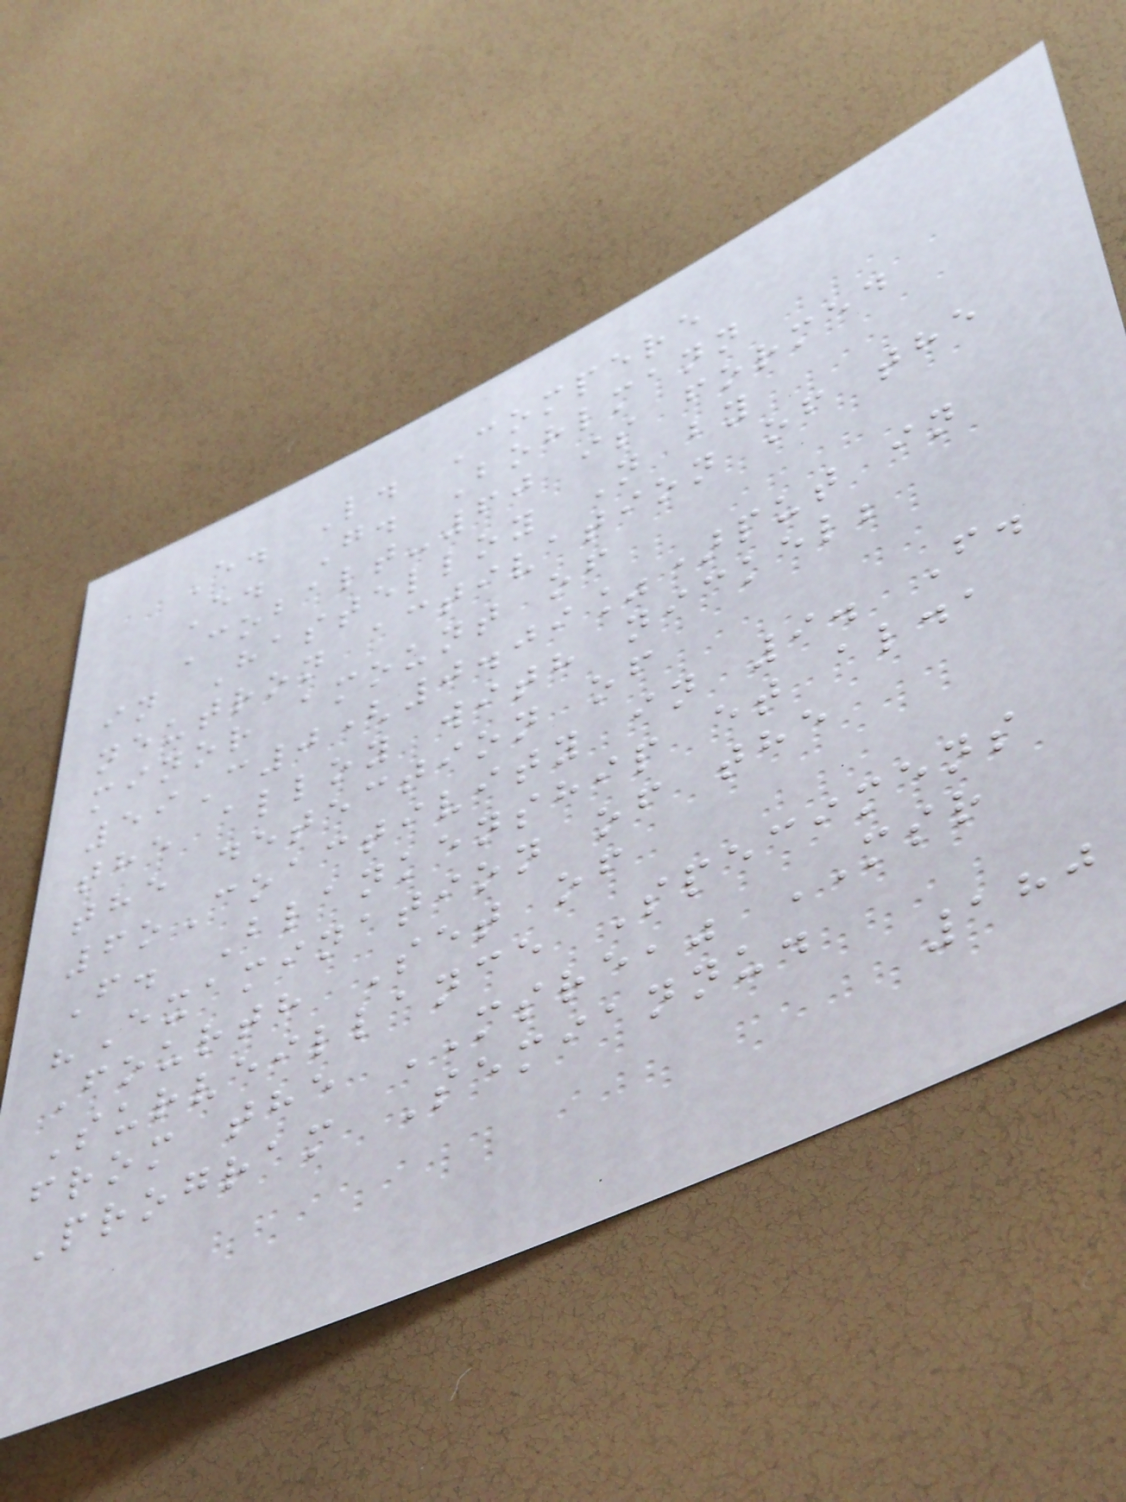E. L. Compere
E. G. Bohlmann
Cobalt-60 is formed
in Hastelloy N by
neutron activation of the
minor amount of
59C0(0.09%)put in
the alloy with nickel;
the detection of
6oCoactivity in 9. F.
F. Blankenship et al.,
"Examination of the
Fourth Set of
Surveillance Specimens
from the MSRE," MSR
Program Semiannu.
180
